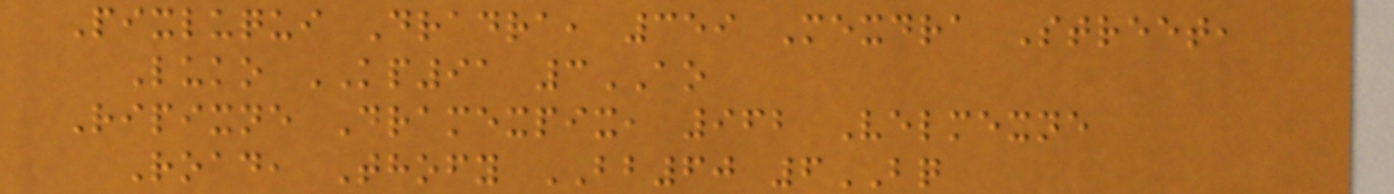Pixluqui Dradra, 359 Mexdra Street,
Luko KP91 3AO
Ripixne Dramexpix, 962 Velmexne
Road, Thofy BB60 6BQ
